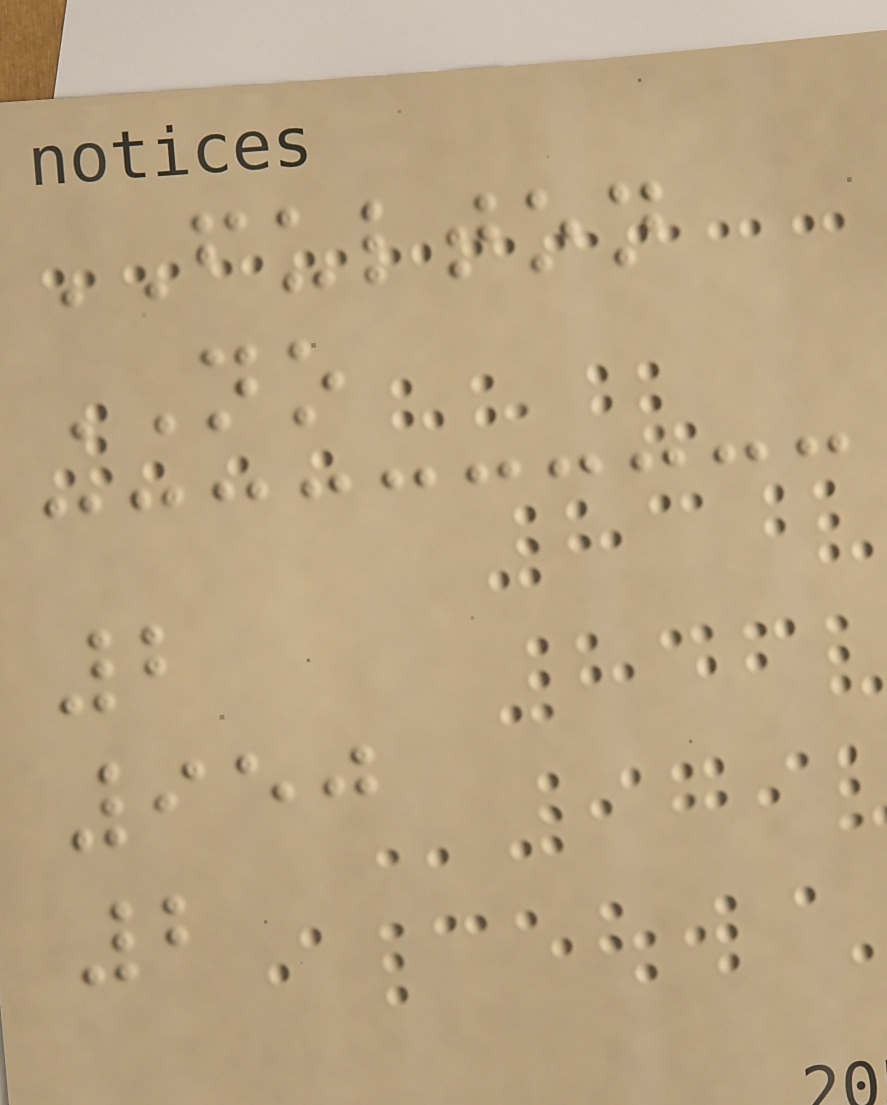FULTON
NO
2
950
2
